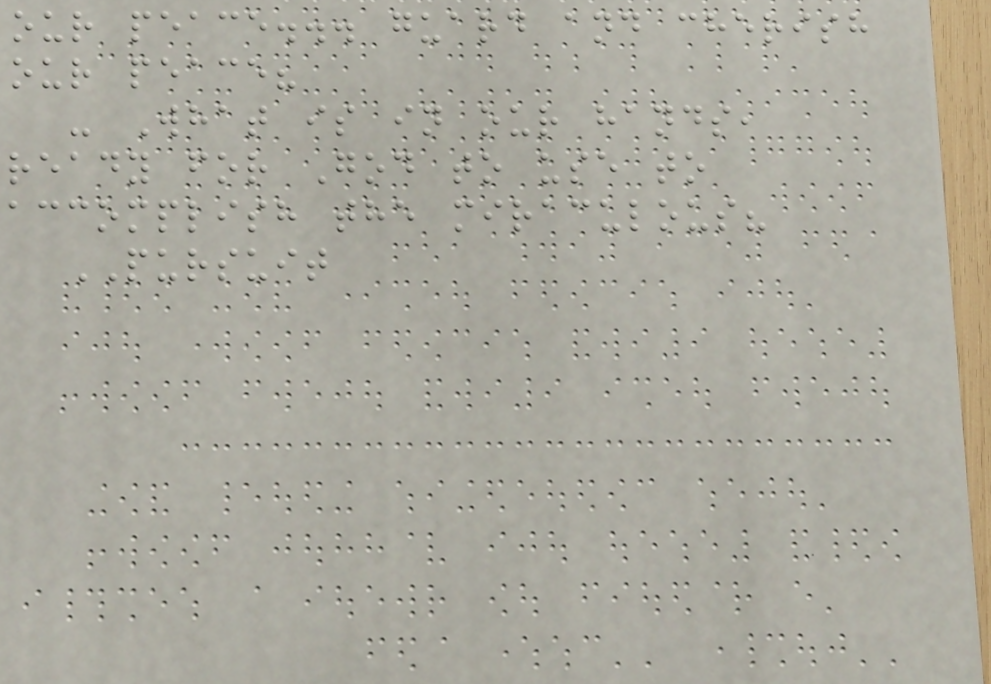our peace... guard and cherish
our peace?
- What is in our hands,
ready for God to use to
accomplish the miraculous?
PURSUIT
